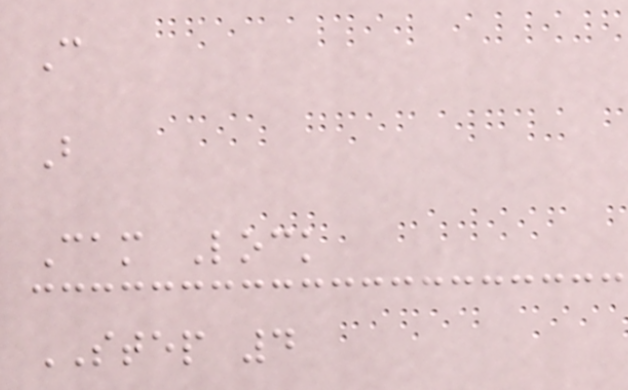C
B
Cam Lock
STEP 4
